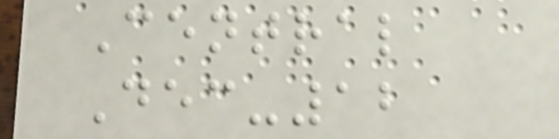Central
Dec-12
